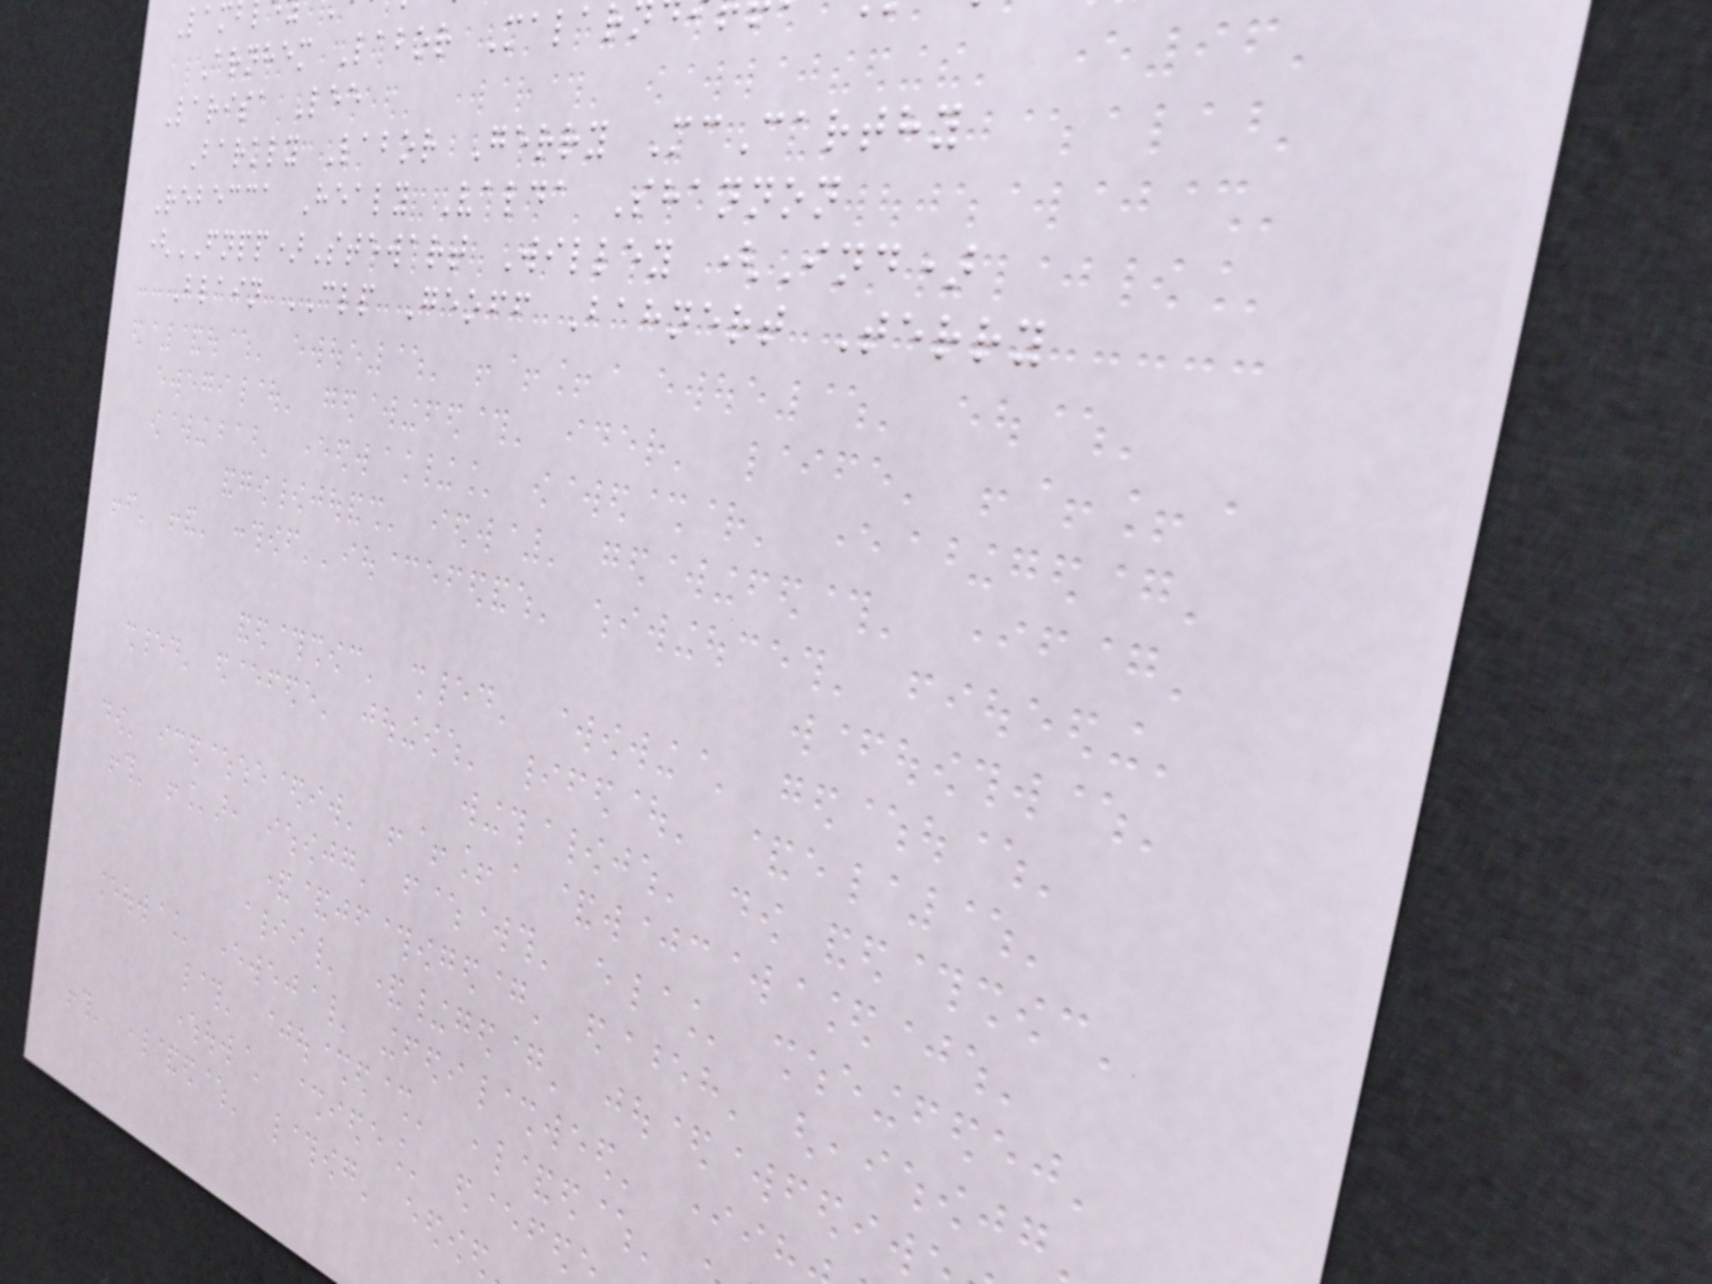Arnhem Labor Malar
Larisa Lee
Barkly Labor Gerry McCarthy
Rebecca Healy Valda Shannon
(FNPP)Stewart Willey (Ind)
Blain CLP Geoff Bahnert Terry
